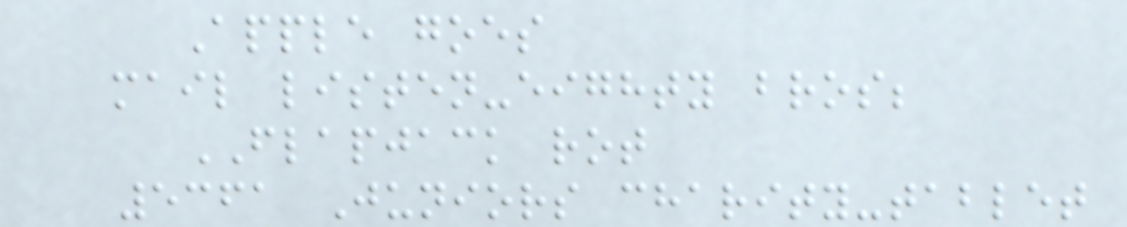Apple goes
mail listen-eighty bros;
FLAPJACK rot
5361 Juniors charity-tablet
